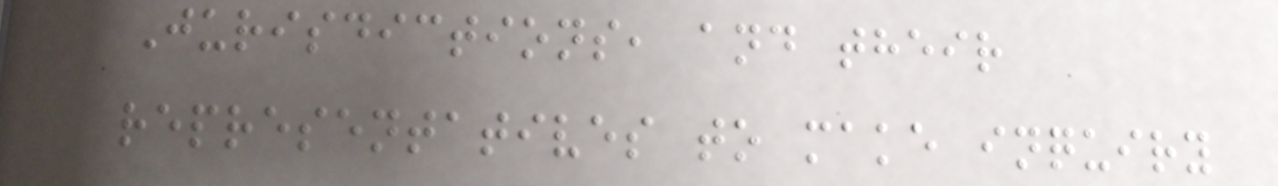Jurisdictions, and their
representatives to make inquiry
